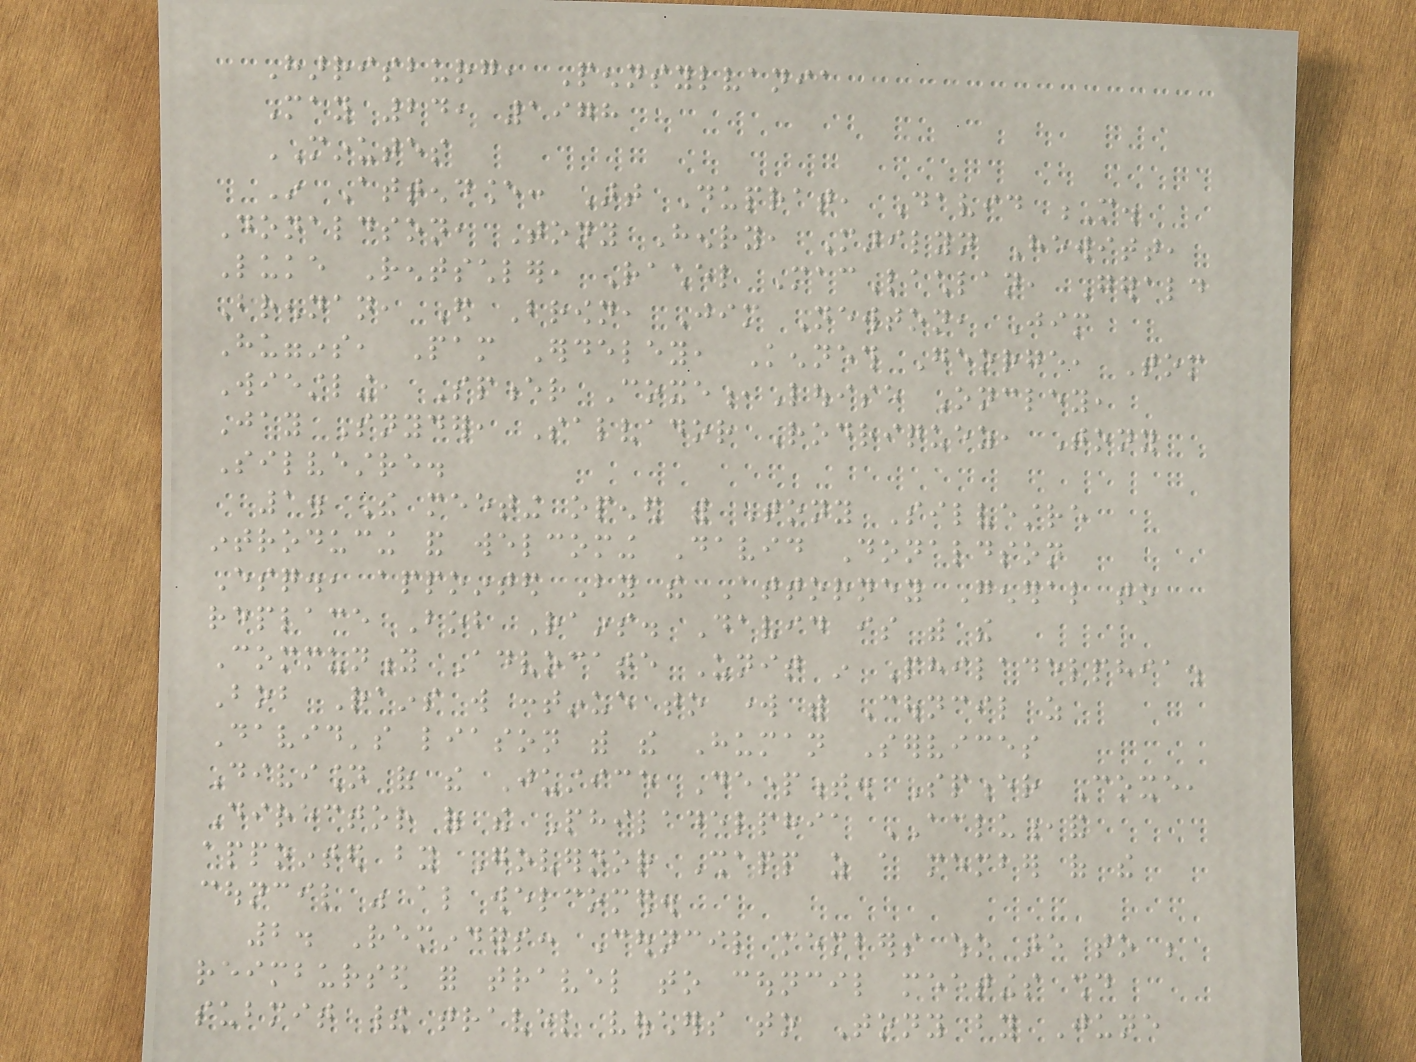Harrisburg, Pennsylvania
May 24, 1978
MINUTES
In Attendance: Art Duprat, David M.
Donaldson, Tony Henry, Marilyn Hewitt,
Luke Rentschler, Rachel MacLachlan, Gerald
Brennan, Ed Brown, Jim Newton, Jim
Huggins, Pam Erdeley, Kenneth George, Tom
Wiestling, Spencer Coxe,Louise Oncley,
Jay Snyder, Salvador Rodriquez, Tony
Silvestre.
1. The meeting opened with Tony Silvestre
introducing and welcoming David Donaldson
Esq., appointed By the Attorney General to
replace Bob Rains. David is with the
Community Advocate Unit in Philadelphia.
Bob Rains will continue to work with Council as
David's liason with the Human Services
Division of the Justice Department. Spencer Coxe,
Director of the Philadelphia ACLU,and
appointed by Governor Shapp as a member of the
council was also welcomed.
2. Reminders: Council members who are to be
reimbursed for travel to council meetings should
submit their travel vouchers to Tony by June
